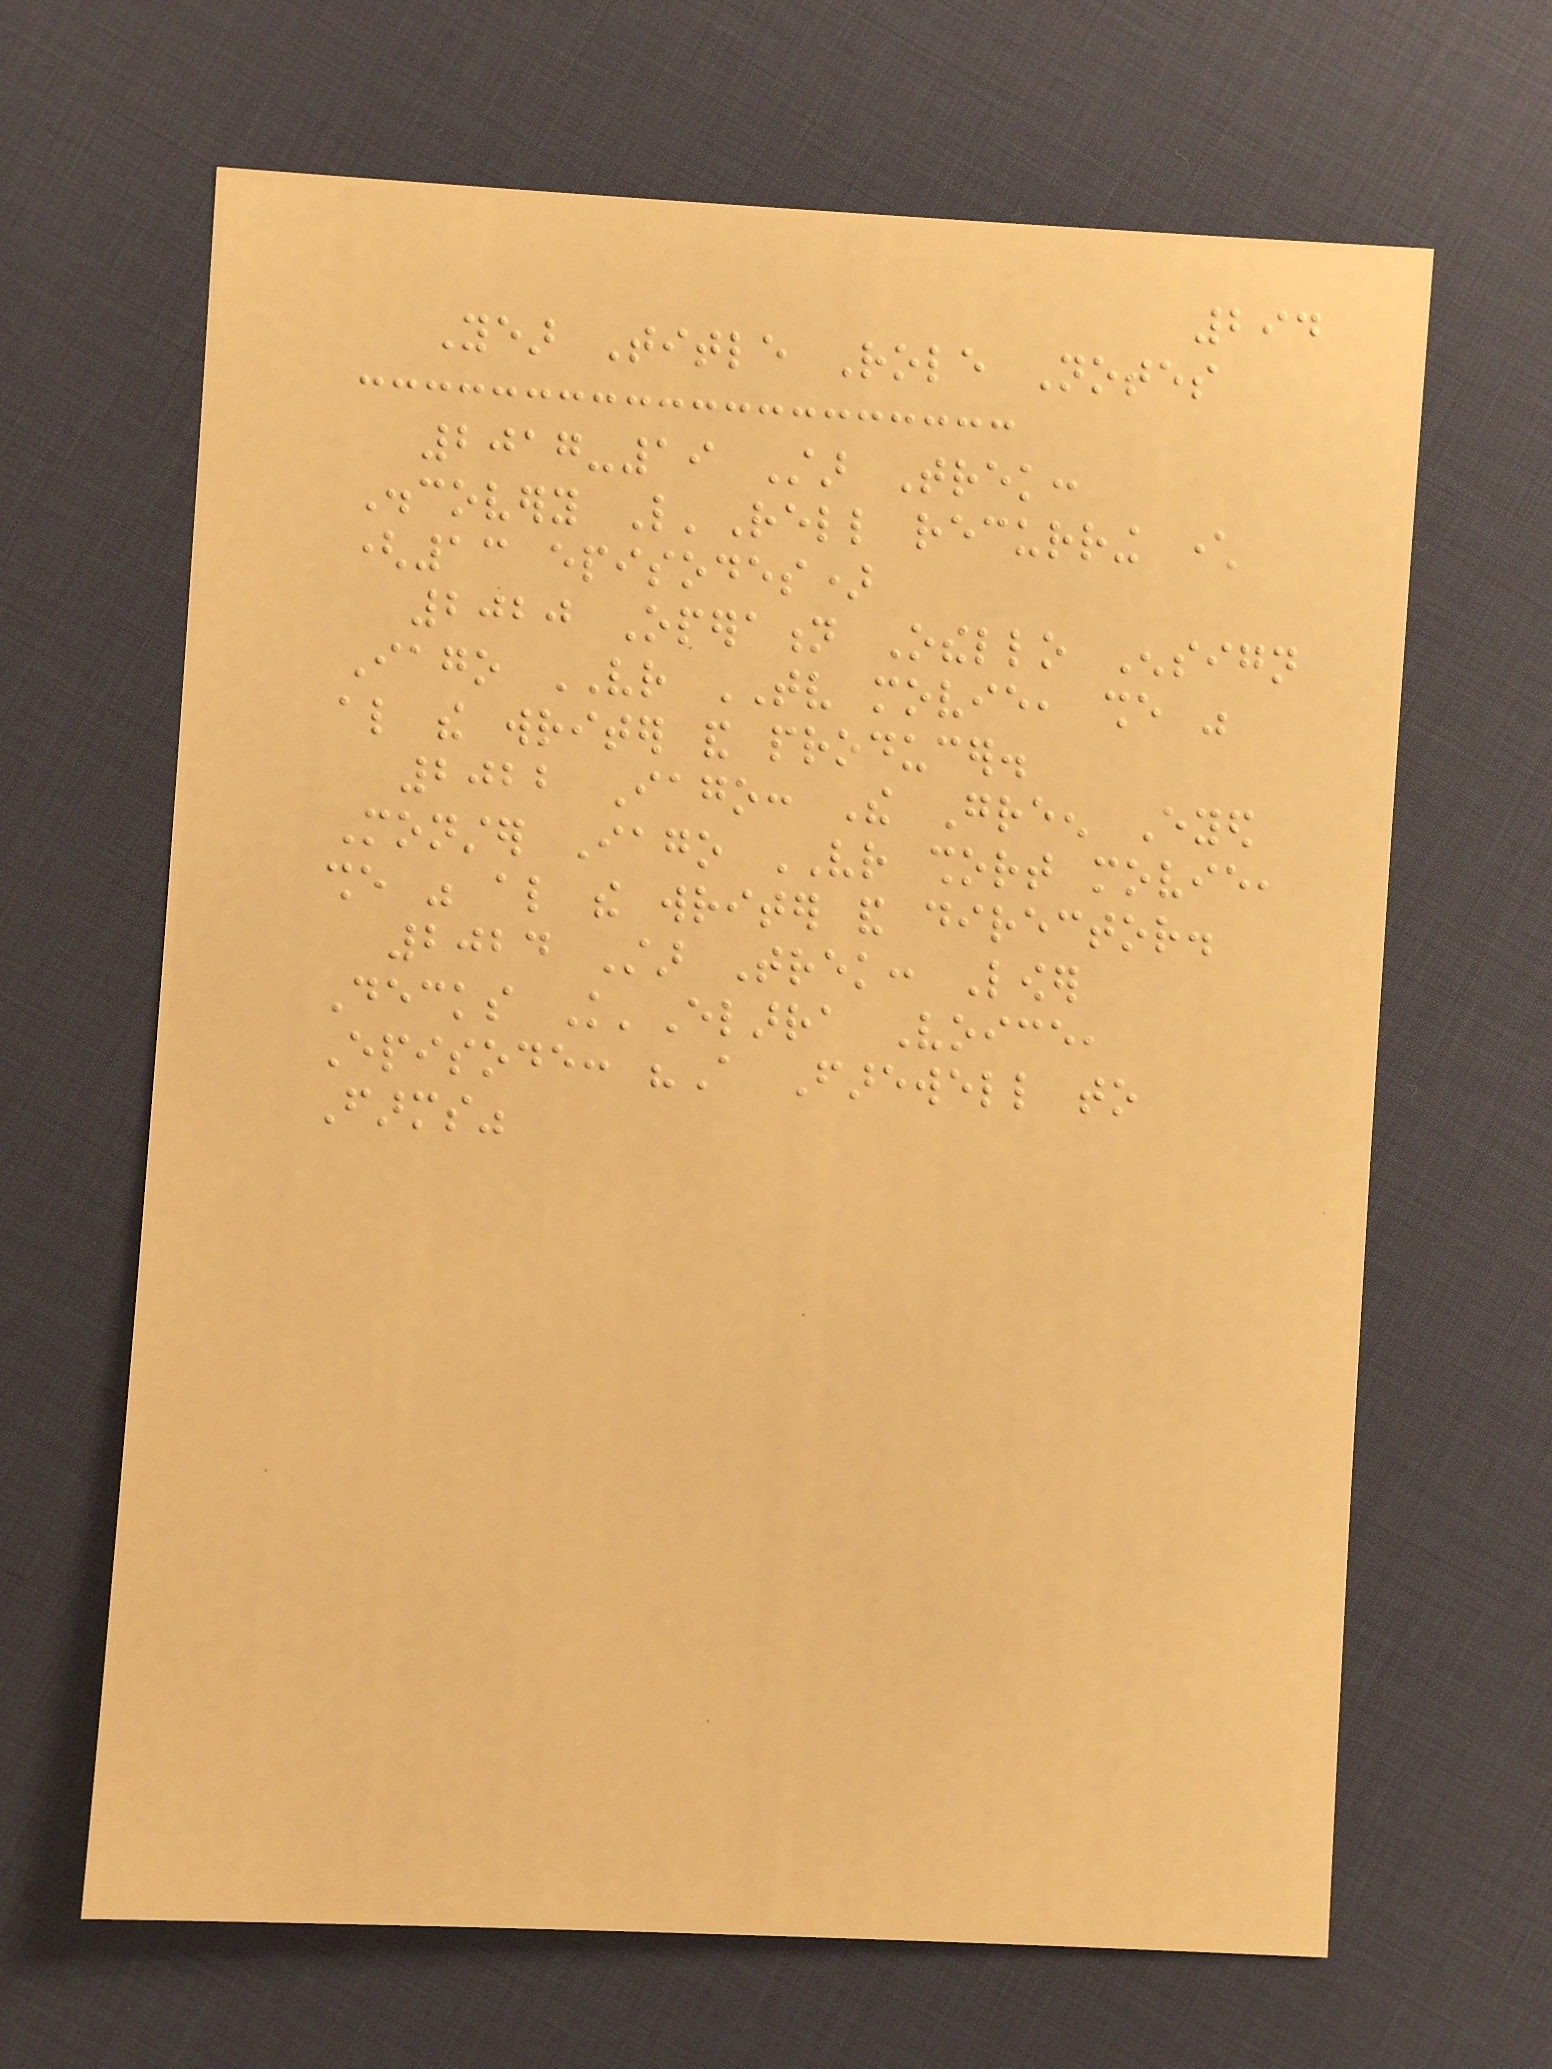294
Year Title Role Notes
2017-19 Star Trek:
Discovery L'Rell recurring character
(13 episodes)
2020 Operation Othello Ensign
Iago VR TV movie, she was
also the writer and producer.
2022 Iago: The Green Eyed
Monster Iago VR short movie,
she was also the writer and director.
2024 Star Trek: Lower
Decks K'Elarra Voice,
Episode: "A Farewell to
Farms"
